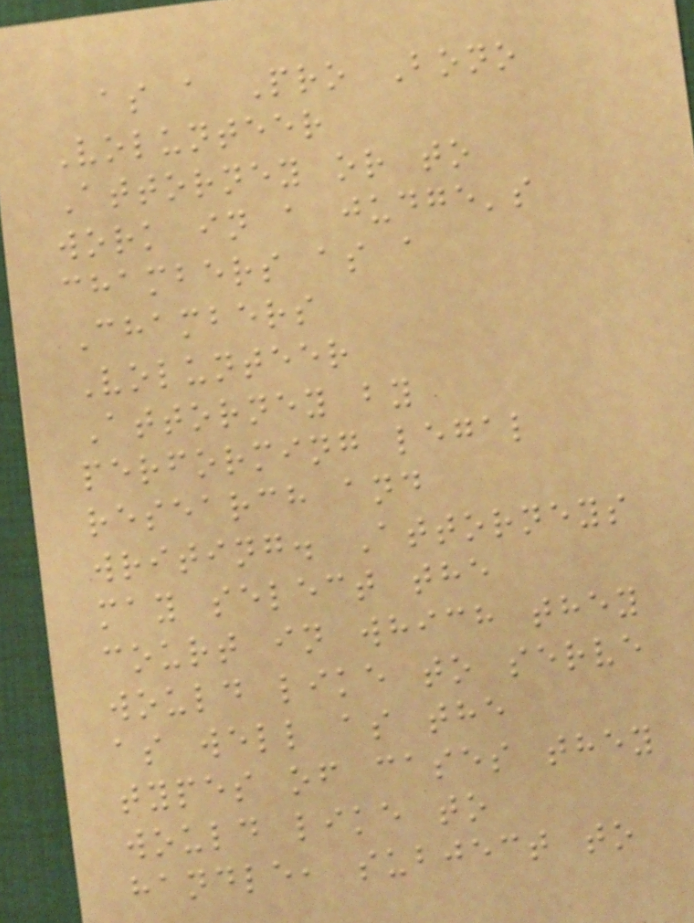as a Pro Bono
Volunteer
Attorney or to
work in a judge's
chambers as a
Chambers
Volunteer
Attorney by
performing legal
research and
writing. Attorneys
may select the
court in which they
would like to serve
as well as the
types of cases they
would like to
handle, subject to
